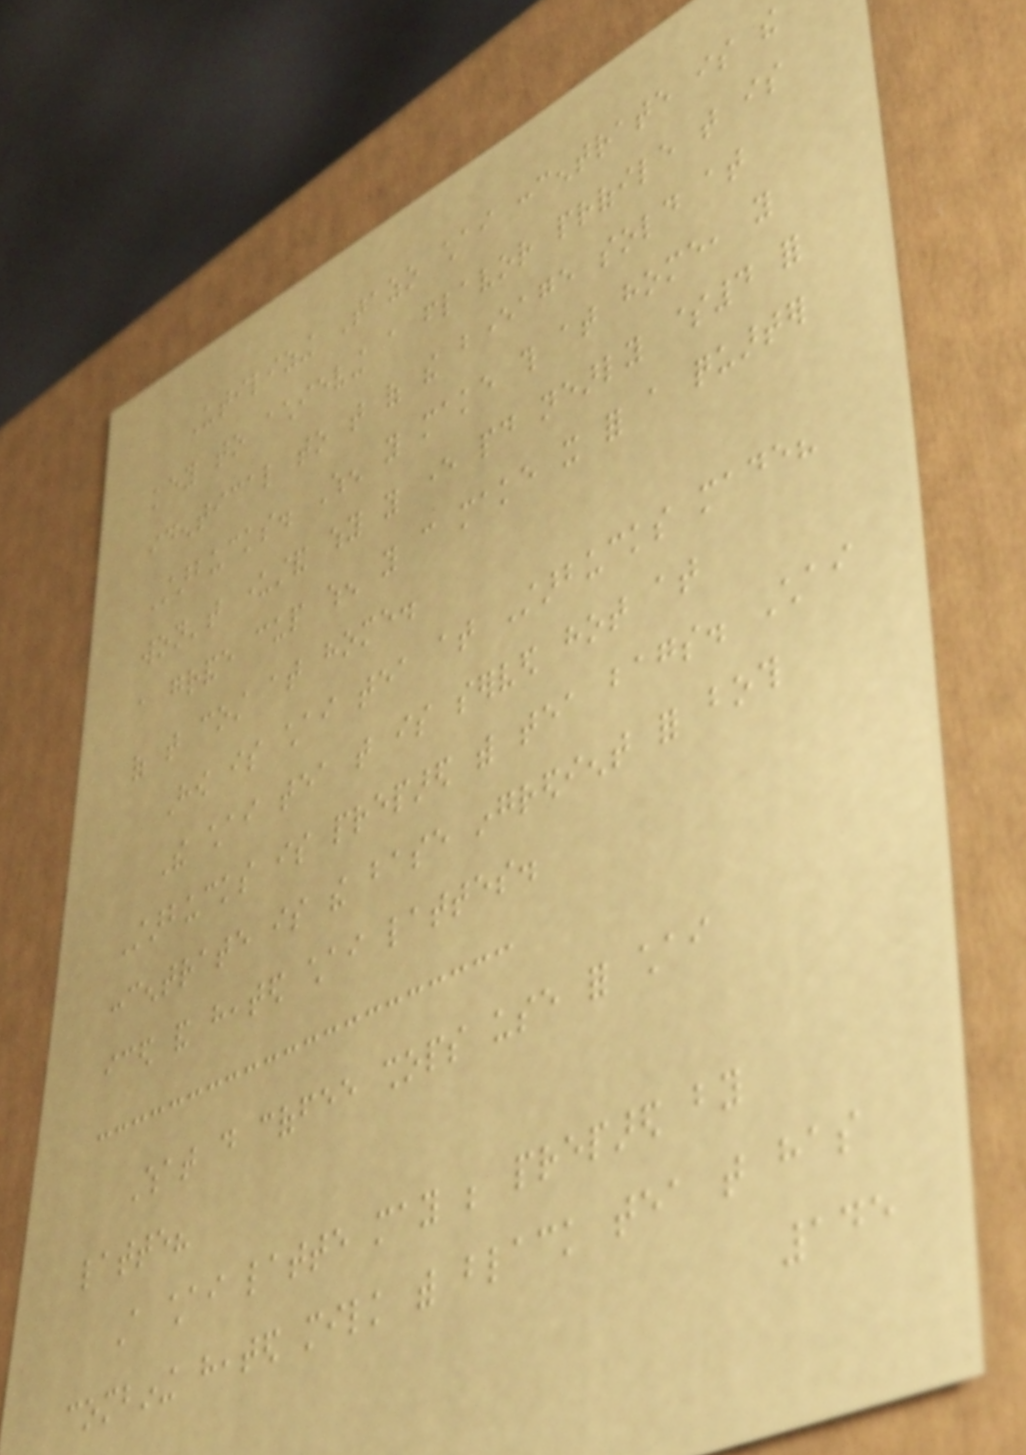Utilizing Tazo chai concentrate is the
key to achieving a flavor profile that is
identical to that of the beverage sold at
Starbucks. When you make this at home, you
won't understand why you ever paid nearly $4 for
a grande cup when you can make it for a quarter
of that cost at home.
How is chai tea at Starbucks made?
The chai tea that is served hot at
Starbucks is prepared with tea bags. Chai
concentrate is the base ingredient for both
iced and heated chai lattes.
What do coffee shops use for chai
latte?
A chai latte may be prepared by
combining heated milk with black tea that has
145
